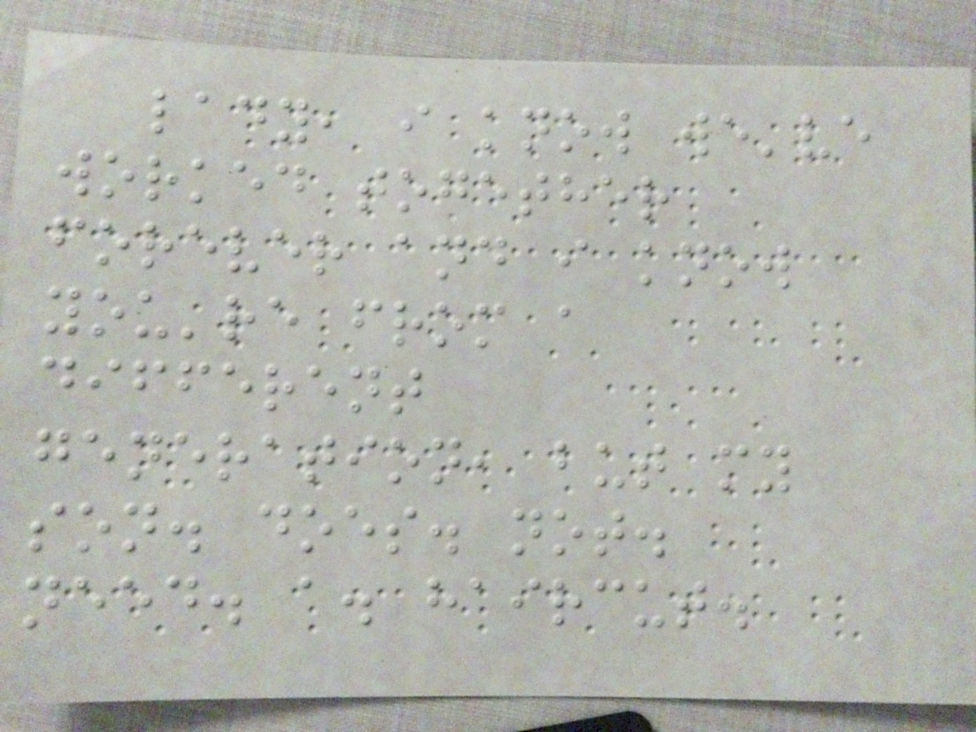lady, i know we've
worked together
forever and i know
you're from a
different
generation, but my
son. does. not.
need. a. haircut.
